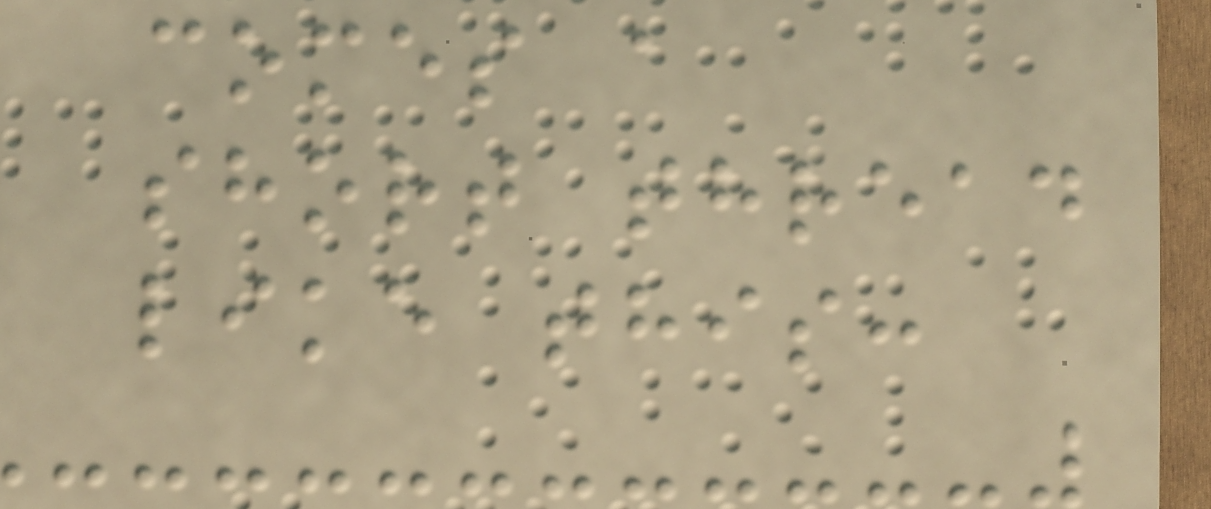comes a
short thread
like this:
